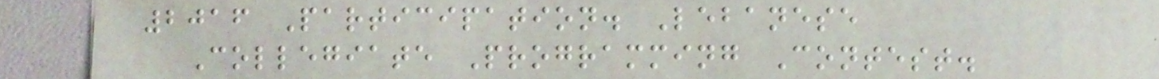2016 Participation. Lebanese
Collegiate Programming Contest.
